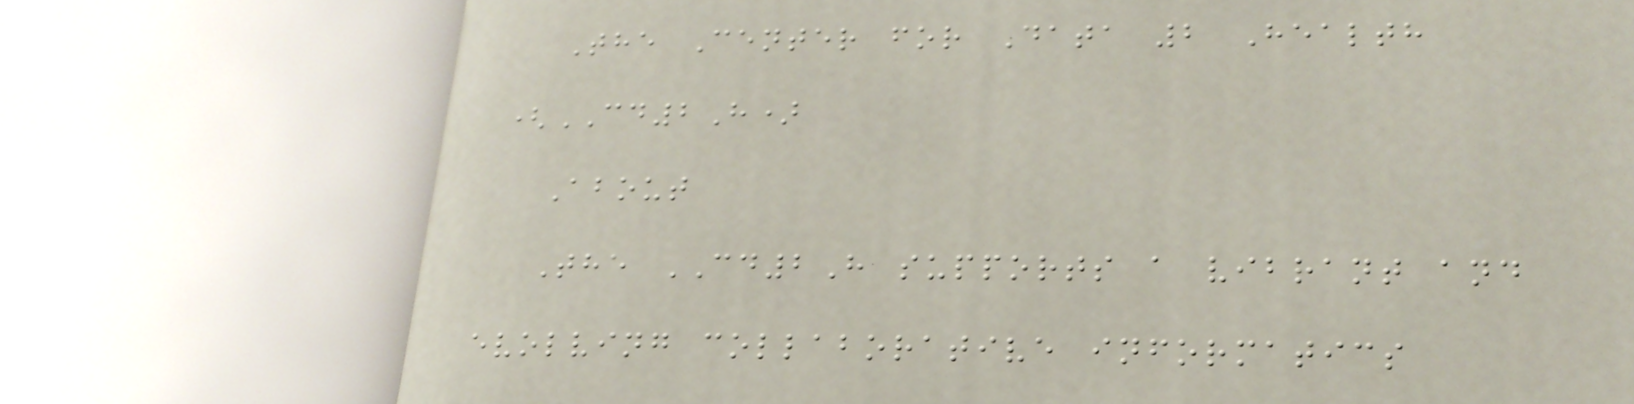The Center for Data 2 Health
(CD2H)
About
The CD2H supports a vibrant and
evolving collaborative informatics
